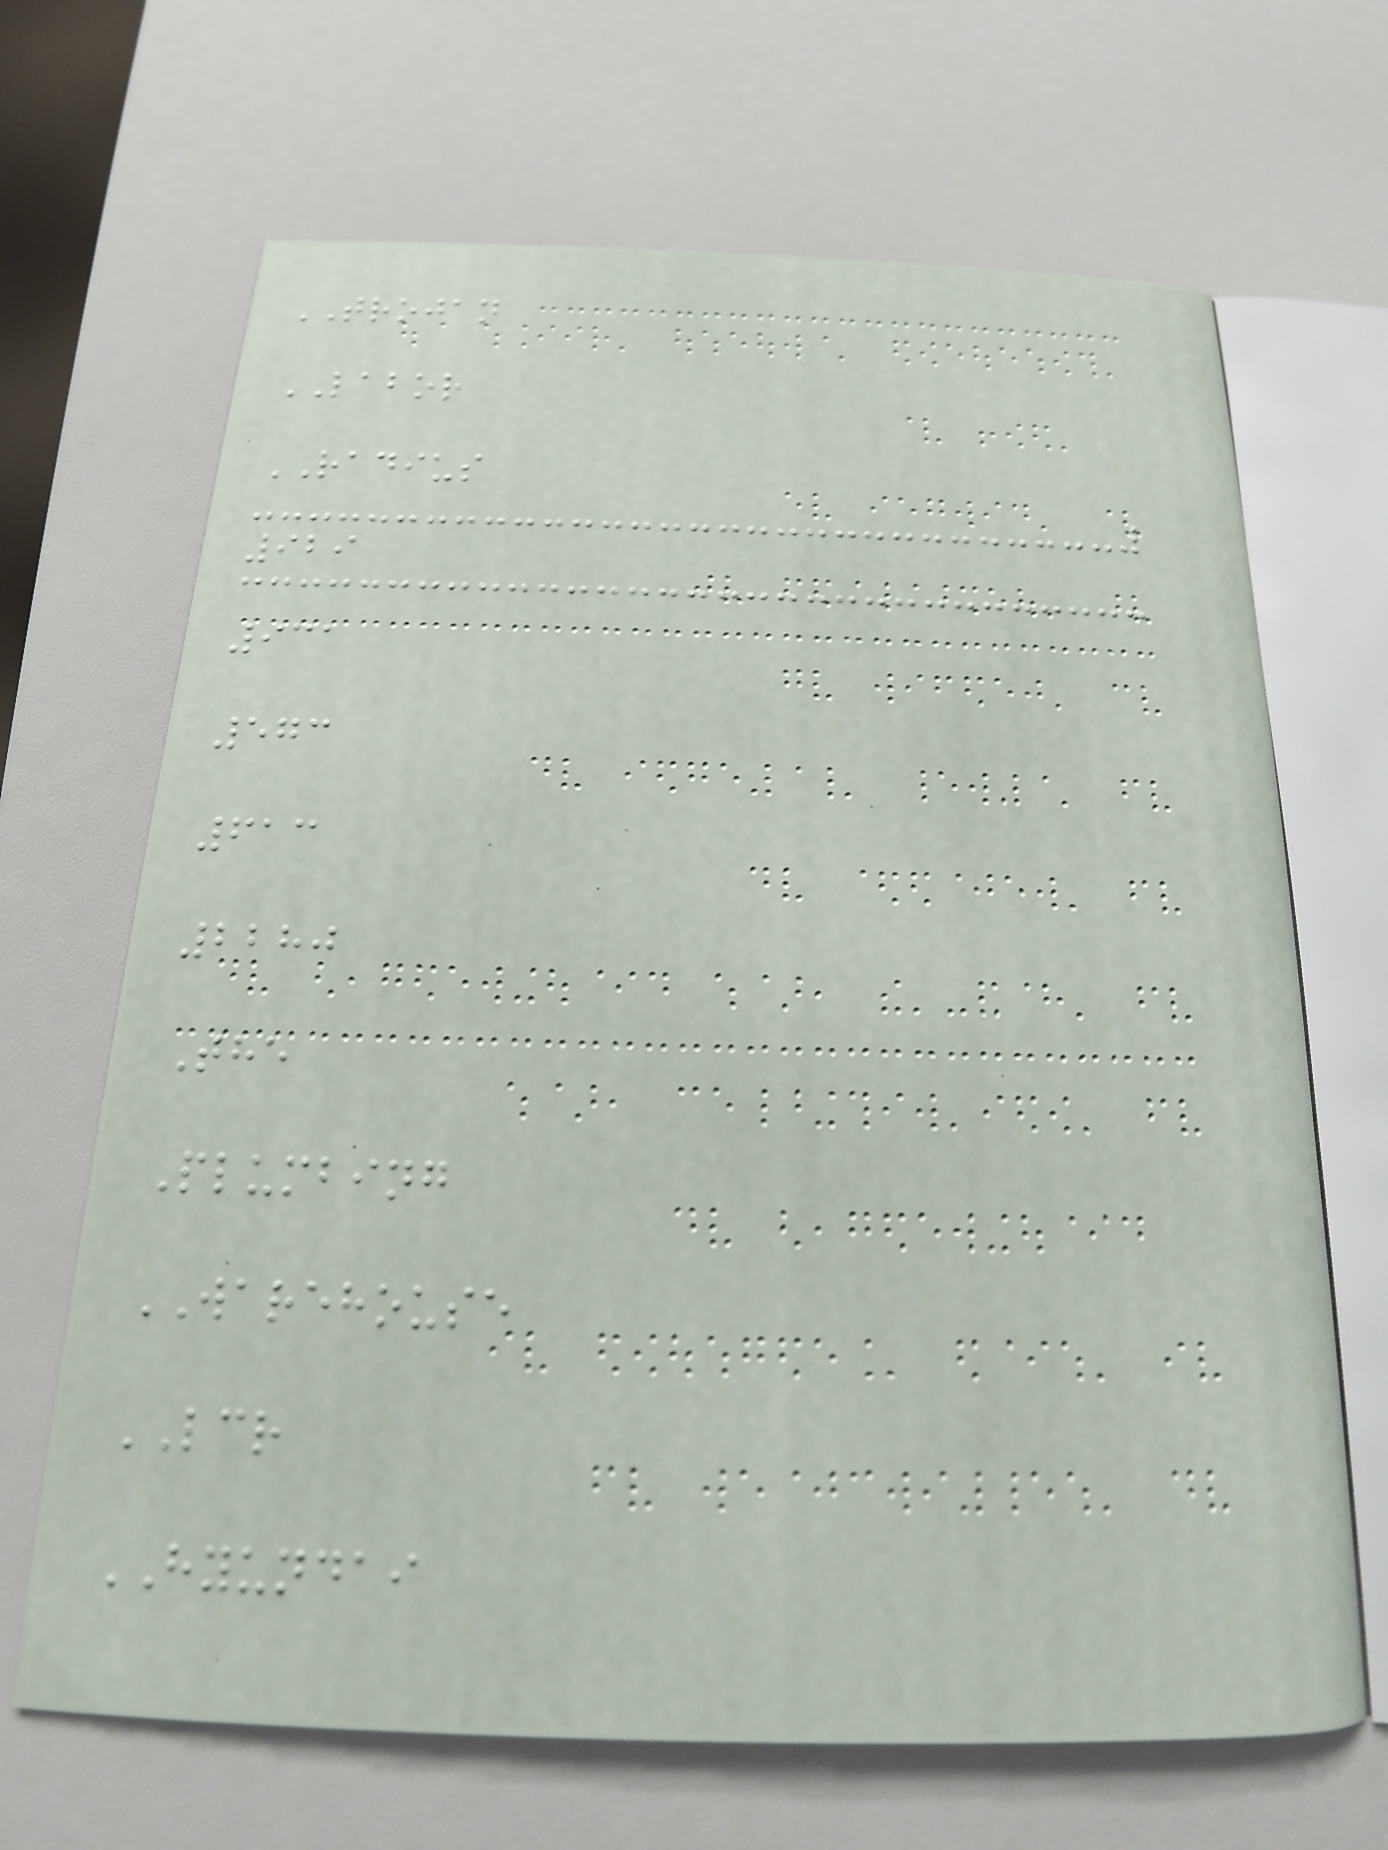TROJAN
LABOR
RADIUS
929
931
573
613
2280
The
Plumbing
WAREHOUSE
LCR
HYUNDAI
